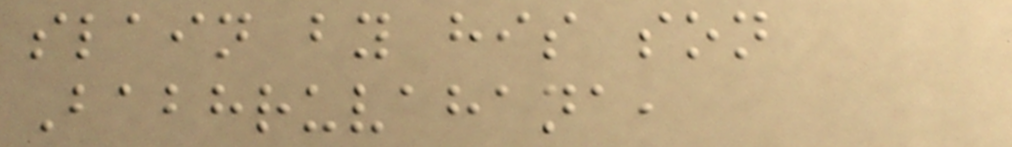slain by his son
Babhruvahana,
